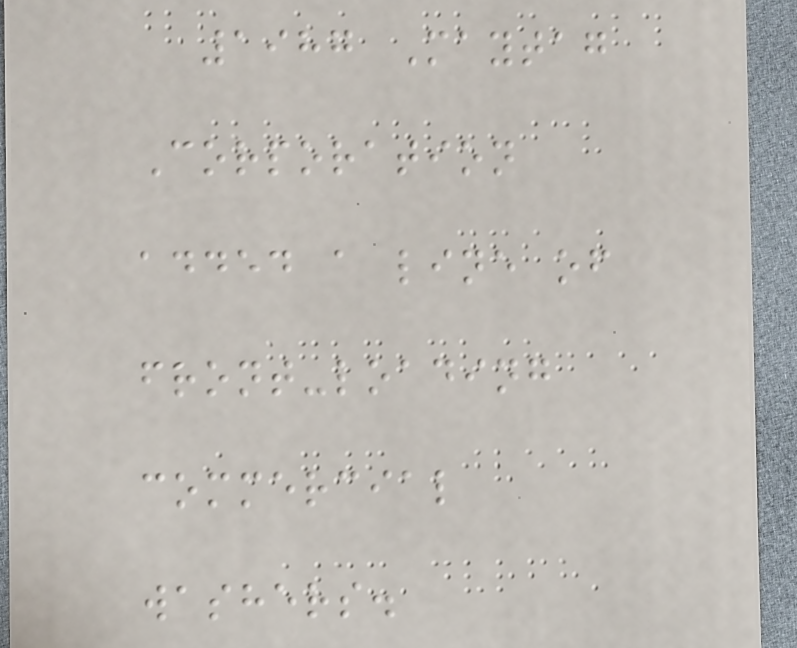1987 Maytag
Corporation
added a line of
front-loading
commercial
washers.
